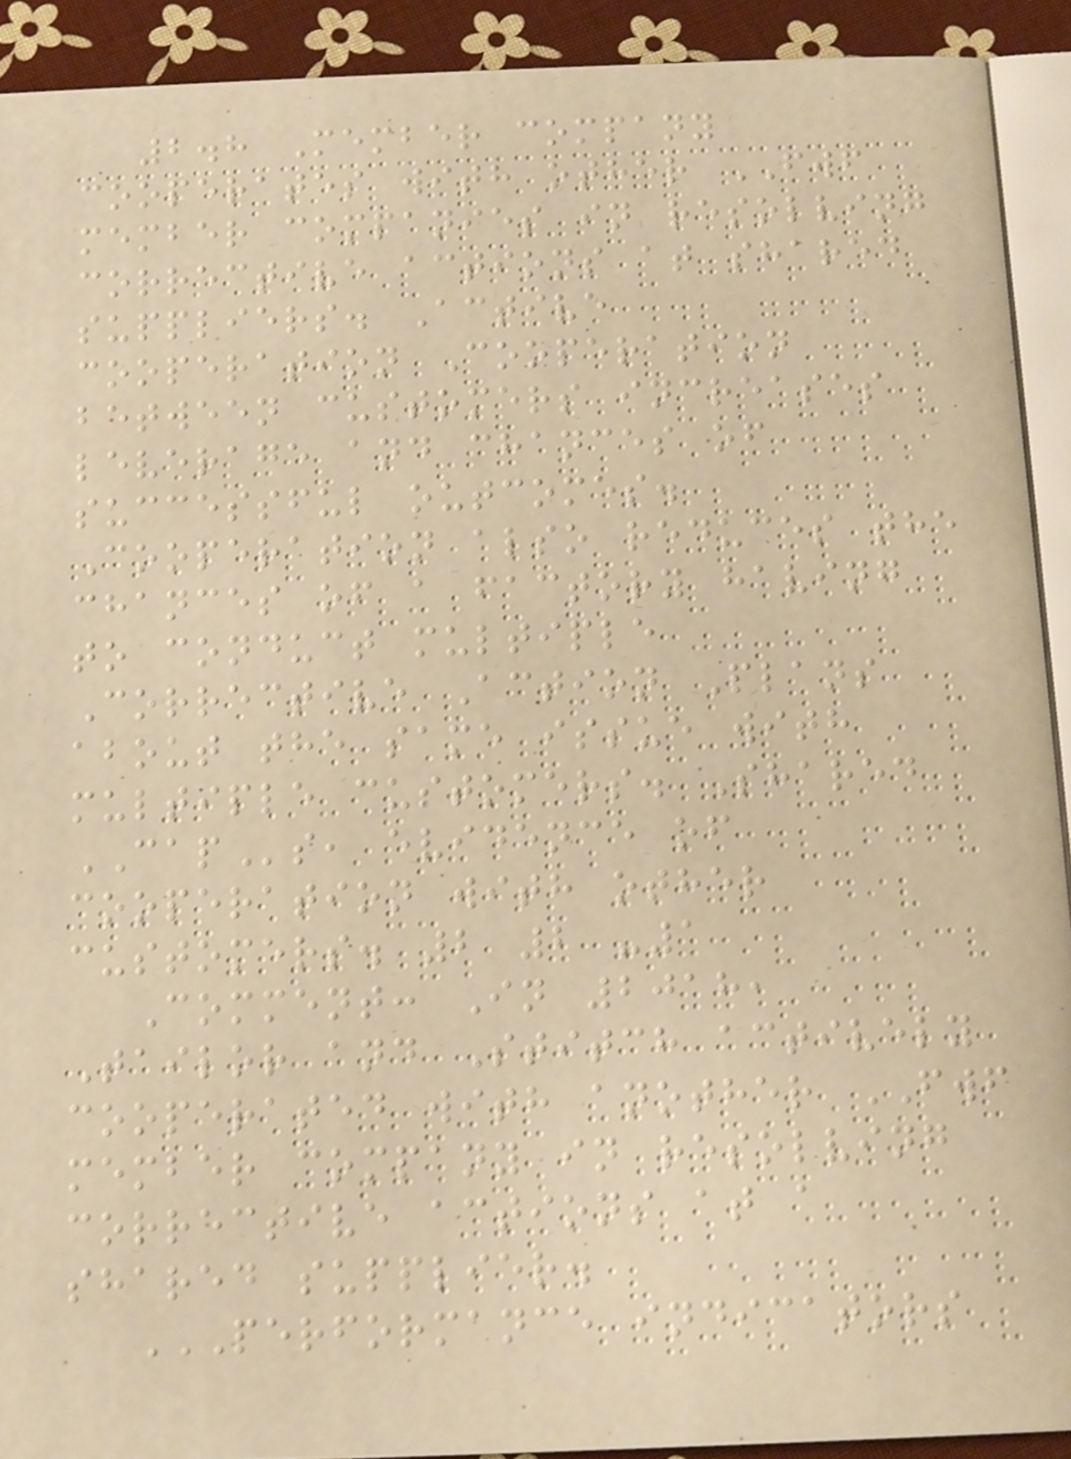2.8 Member company
cooperates with other FWF
member companies in resolving
corrective actions at shared
suppliers. Active
cooperation Cooperation
between customers increases
leverage and chances of
successful outcomes.
Cooperation also reduces the
chances of a factory having
to conduct multiple
Corrective Action Plans
about the same issue with
multiple customers. Shared
CAPs, evidence of
cooperation with other
customers. 2 2 -1
Comment: In 2018,
Tailor and Stitch actively
cooperated with another FWF
member company in resolving
corrective actions at a
shared supplier.
PERFORMANCE INDICATORS
